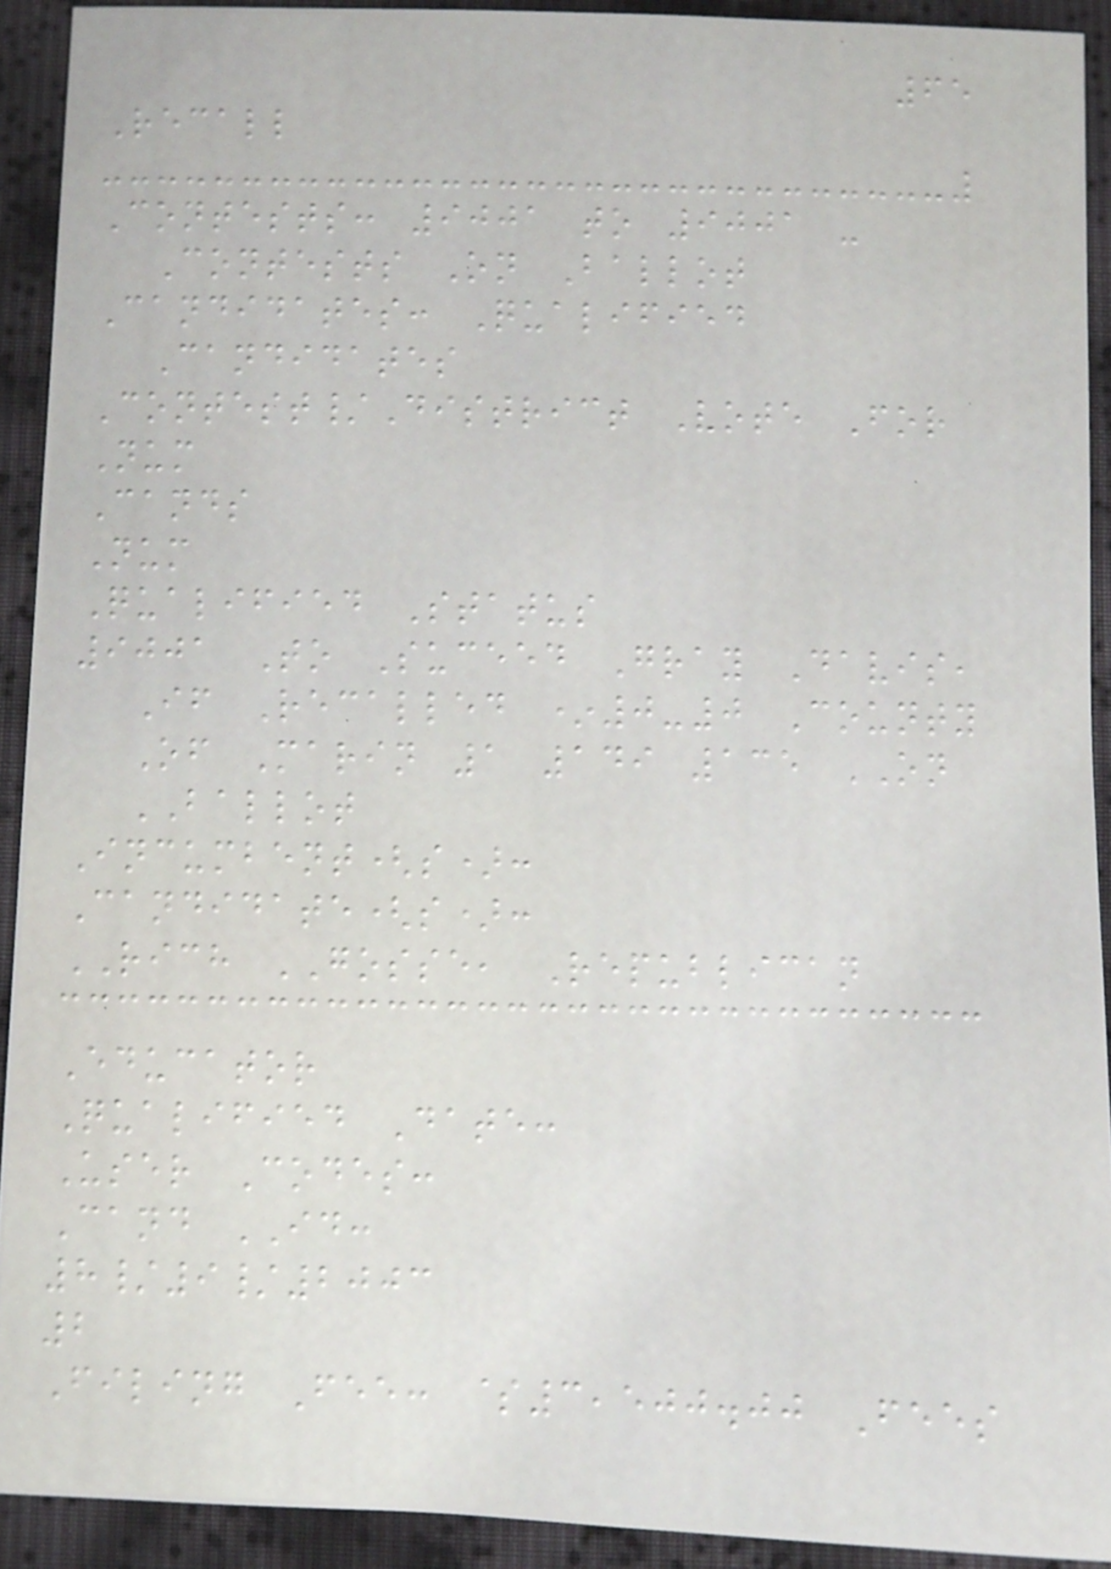65
Recall
Contests: 9001 to 9001 -
Contests On Ballot
Candidates: Qualified
Candidates
Contest/District Vote For
Num
Cands
Num
Qualified Status
9001 To Suceed Gray Davis,
If Recalled *0-0 County
Of Marin 1 149 135 ON
BALLOT
Incumbent(s):
Candidate(s):
RICH GOSSE, Republican
Educator
Qualified Date:
User Codes:
Cand ID:
8/9/2003
2
Filing Fee: $3,500.00 Fees
